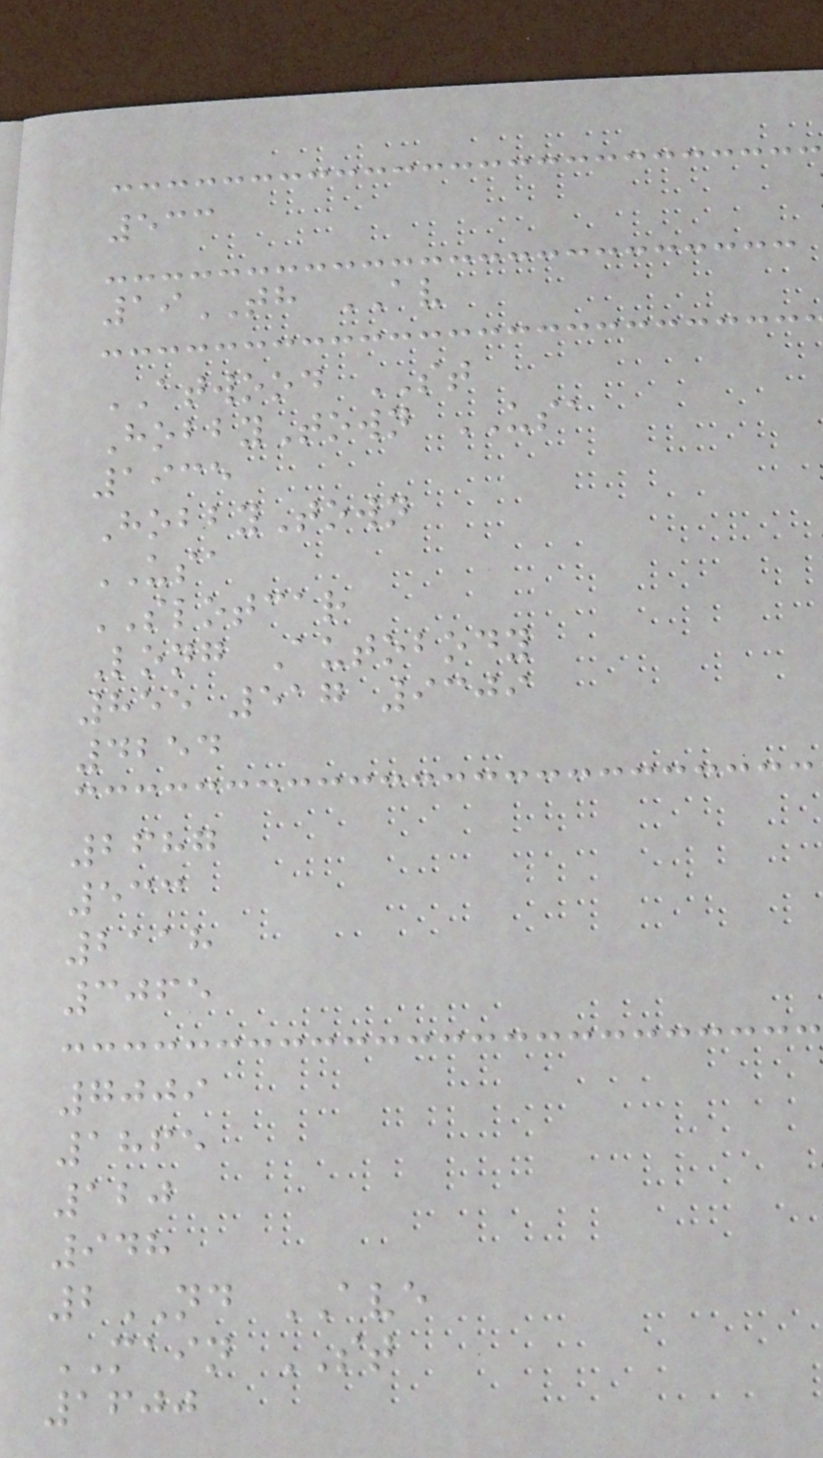533
19TH AV
ATWOOD ST
HobbyTown USA
1935
HobbyTown
USA
SLOTCAR
Long Autobody
855 517 9309
4254
2687
533
2118
3065
7009
1865
120
948
2ND AVE
MAIN ST
1600
